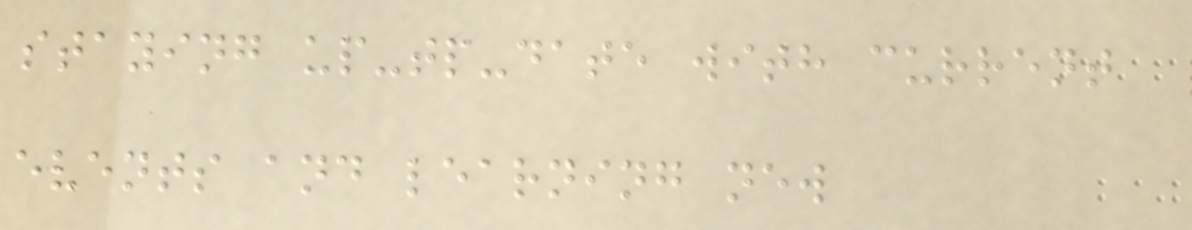staying up-tp-date with current
events and learning new
